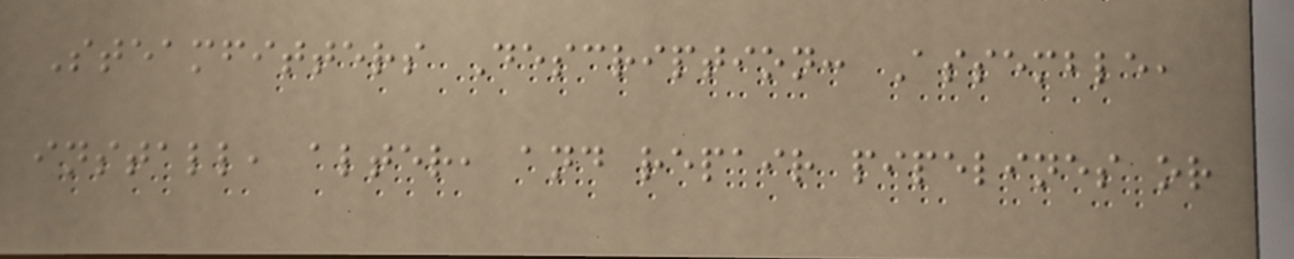Steamfitters Description: Assemble,
install, alter, and repair pipelines or
